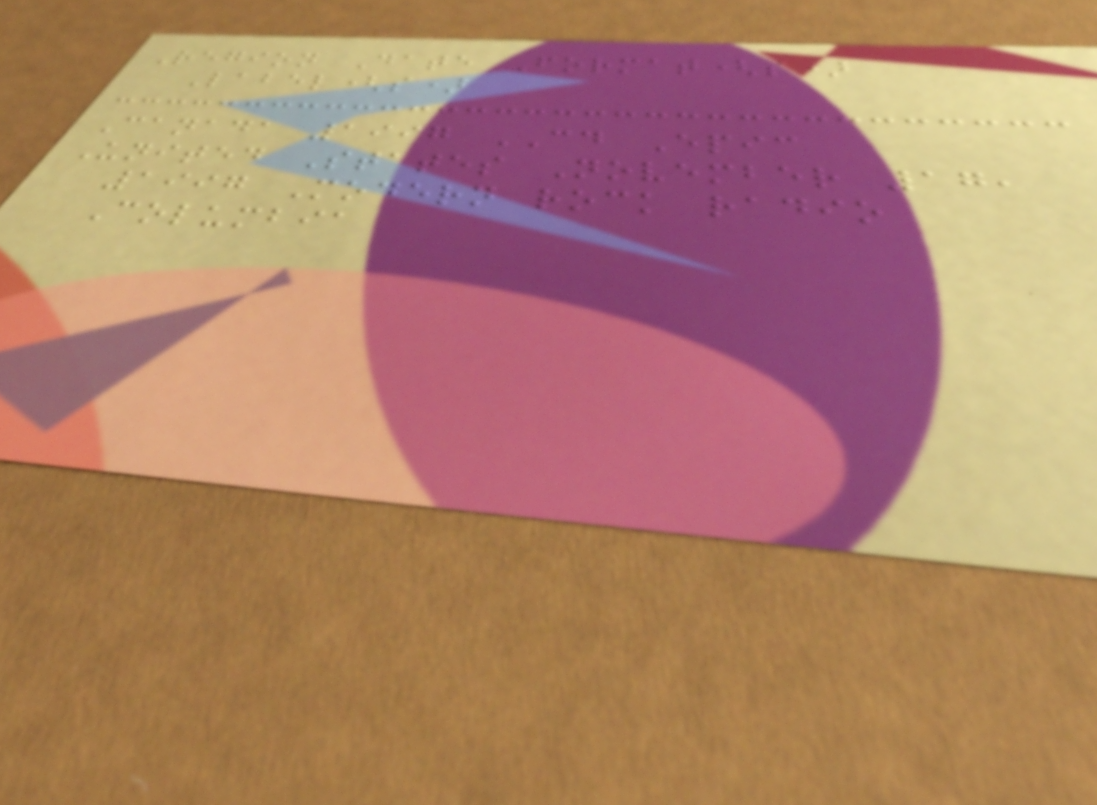Region Date Format(s)
Label(s)
Canada 1997 CD Epic
United States November 17,
1997 Modern rock radio
Columbia
